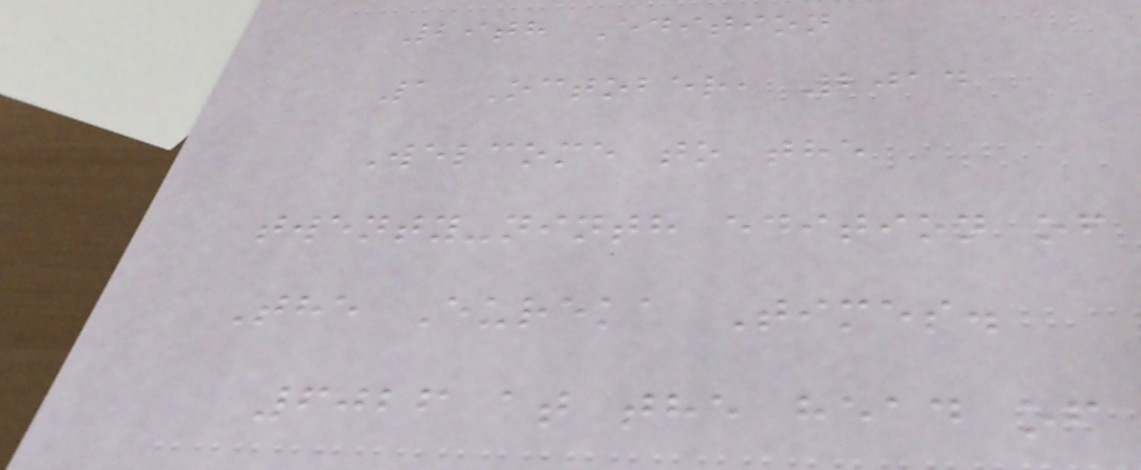29th Edition
1 October, 2014
Welcome to the
twenty-ninth edition of
The Eureka Times.
6026 at the head of
